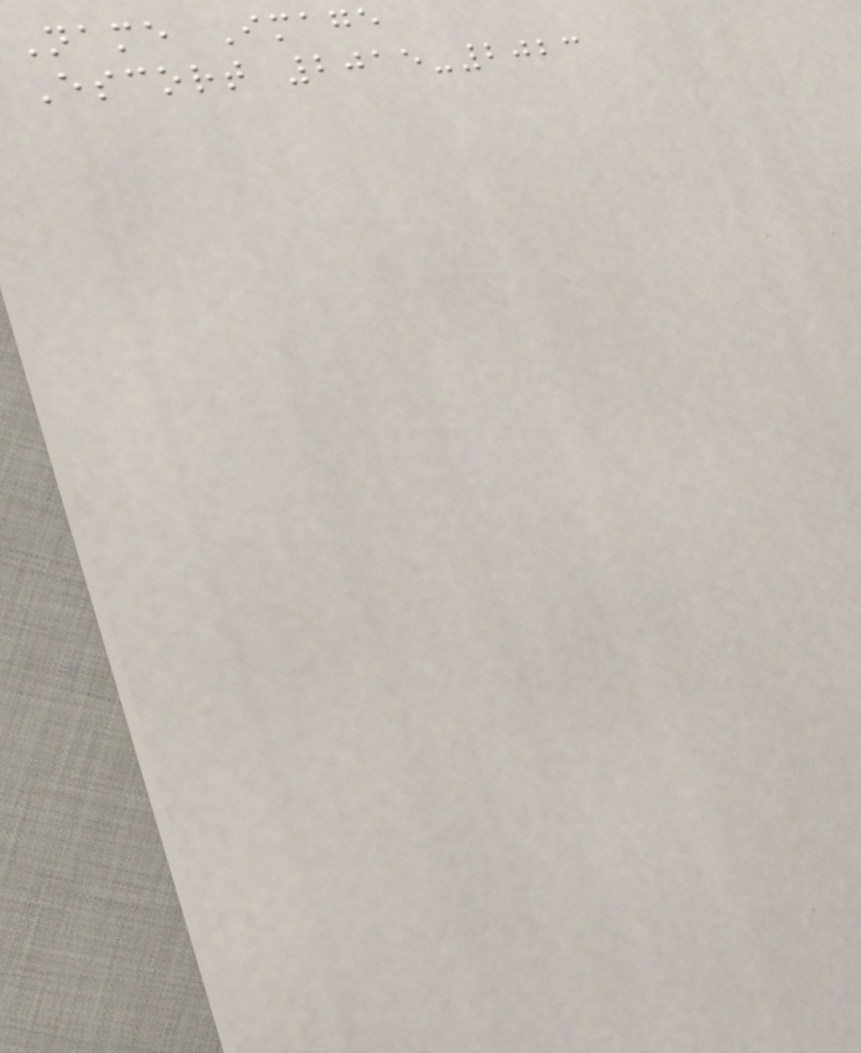Name Image
Escort 2015-2023
